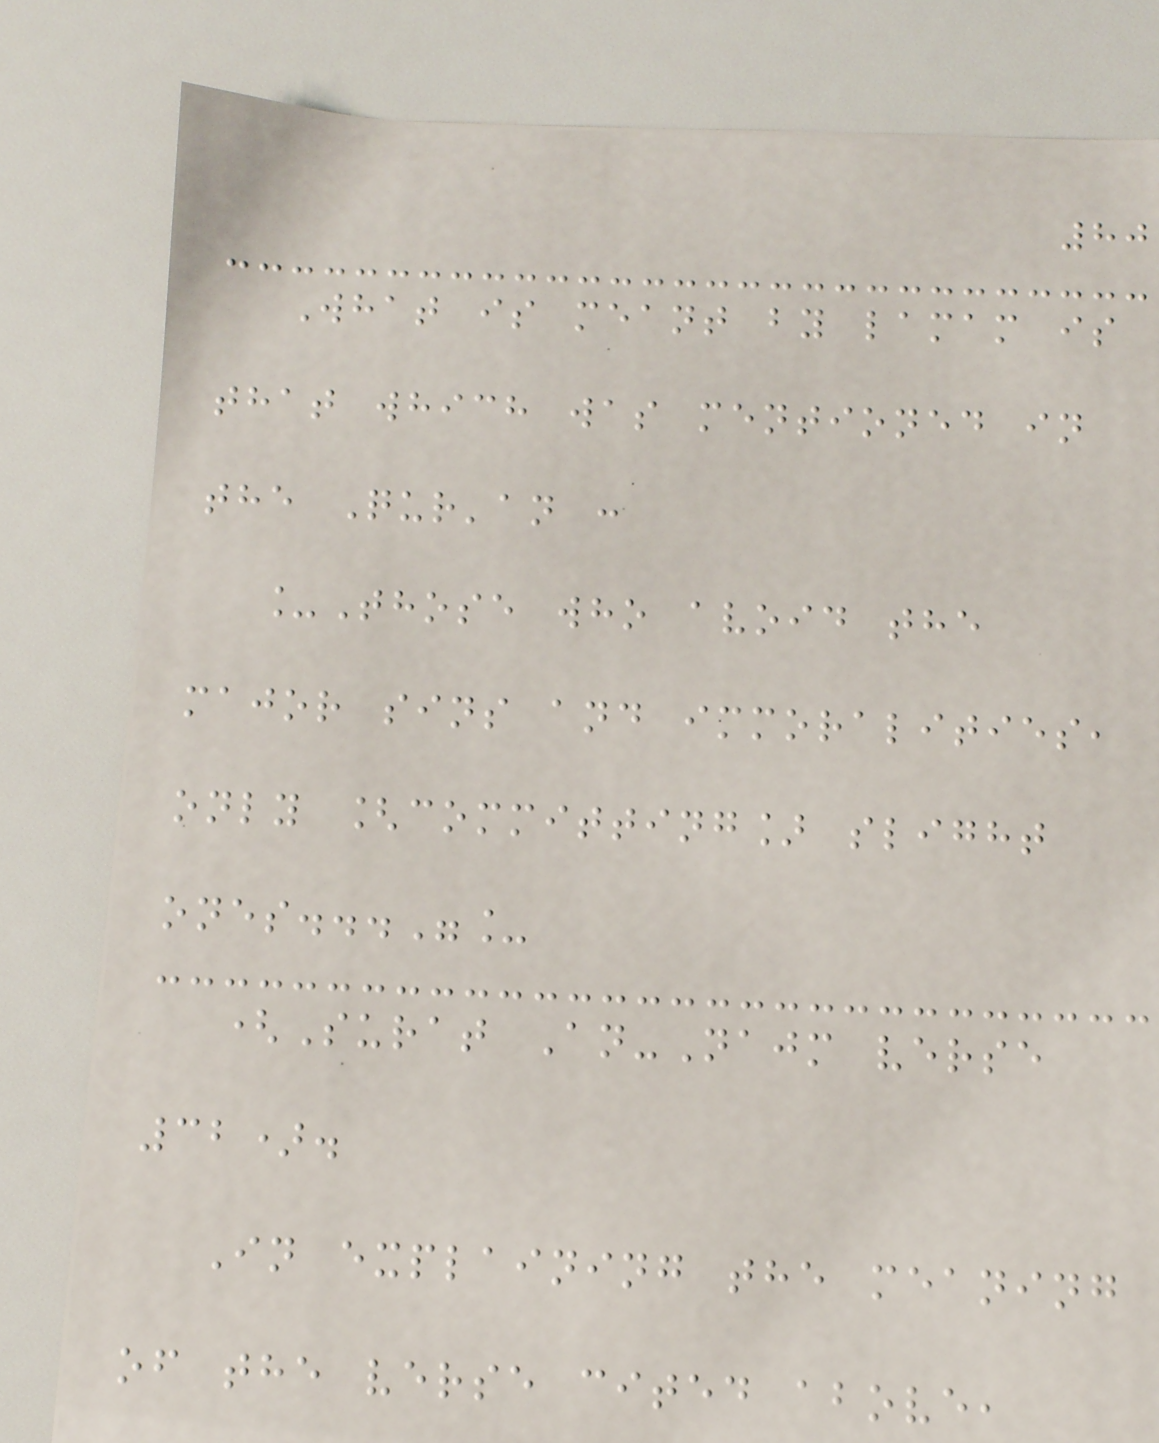80
What is meant by lamam is
that which was mentioned in
the Qur'an :
_Those who avoid the
major sins and immoralities,
only [committing] slight
ones..."_
(Surat An-Najm verse
32).
In explaining the meaning
of the verse cited above,
